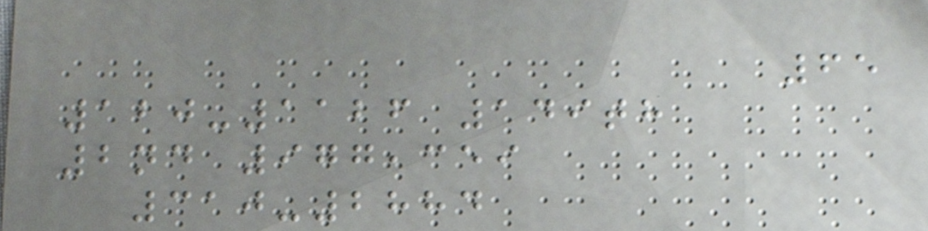65
120-1126 149th
2nd 977,359
310-2884
